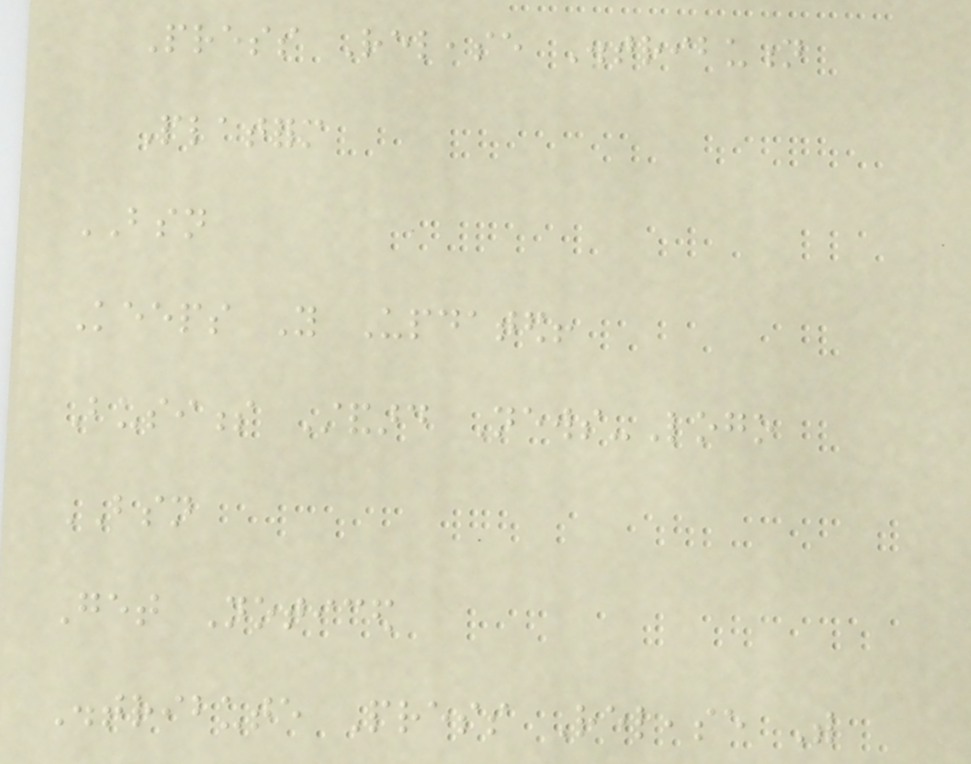Press Release Distribution
Platform
BSN
Keeps You Updated!
Business Standard News-Logo
BSN
Get Noticed
Distribute Press Release With
